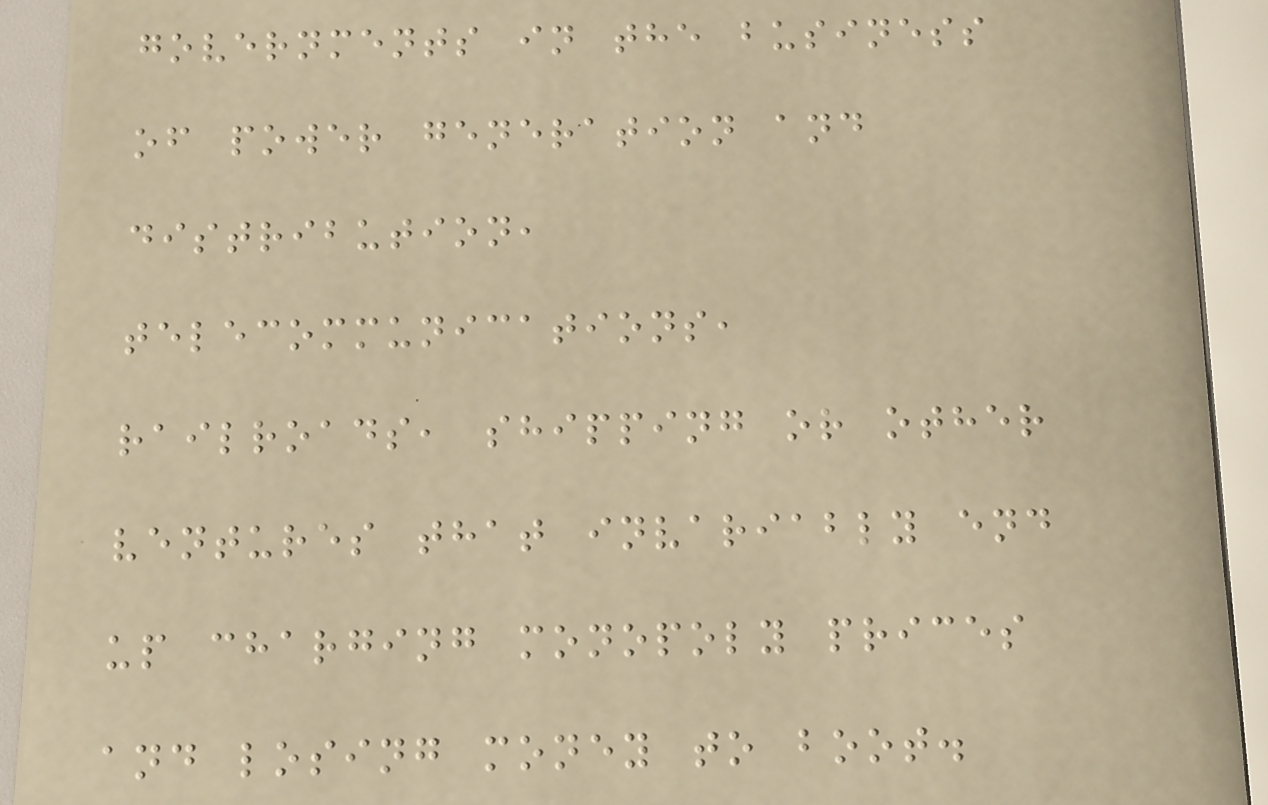governments in the business
of power generation and
distribution,
telecommunications,
railroads, shipping or other
ventures that invariably end
up charging monopoly prices
and losing money to boot.
